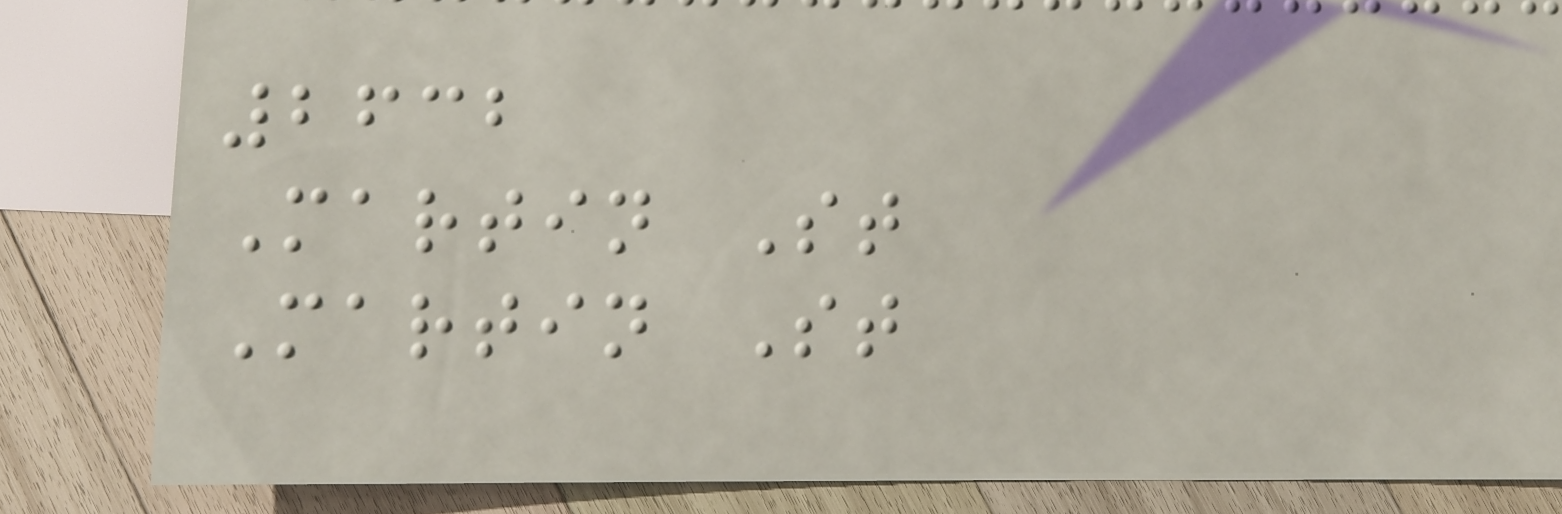2632
Martin St
Martin St
